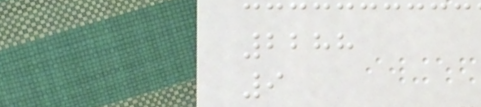2288
9
